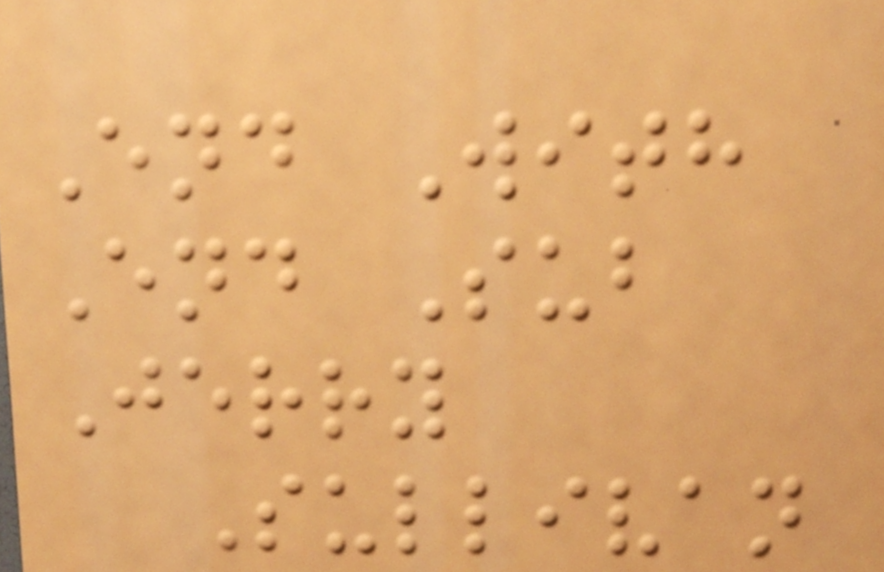End With
End Sub
Jerry
Sullivan
